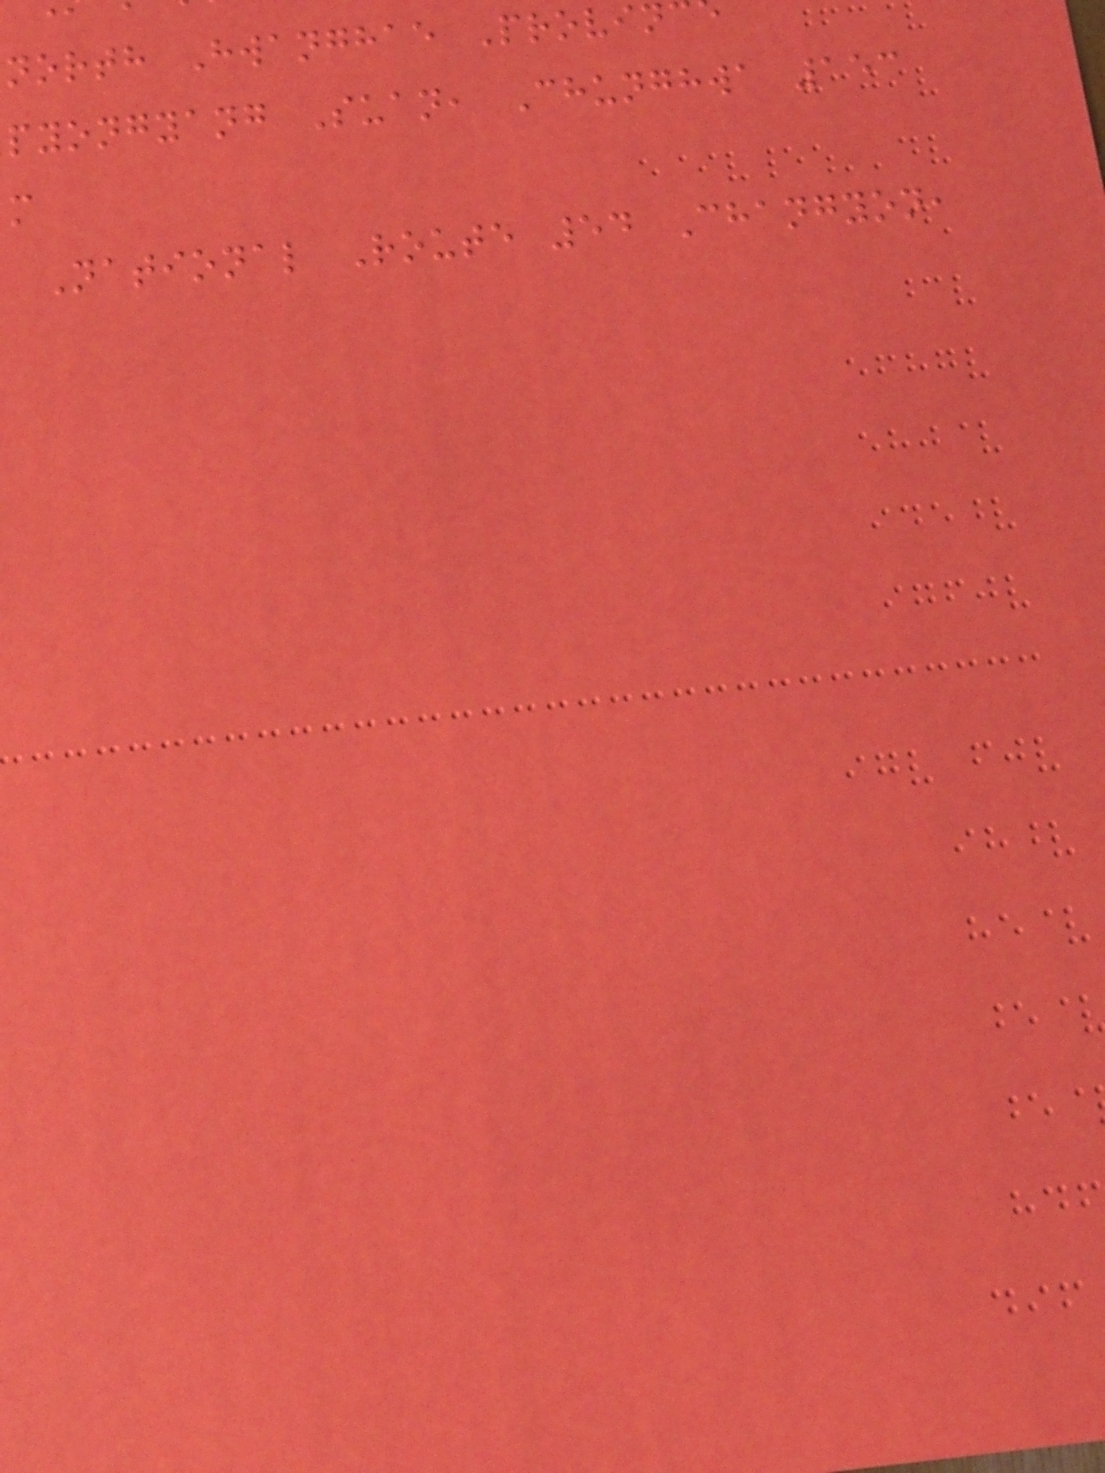north Hwanghae Provin
pyongyang Suan, Chunghwa 153
National Route 54 Changyon,
